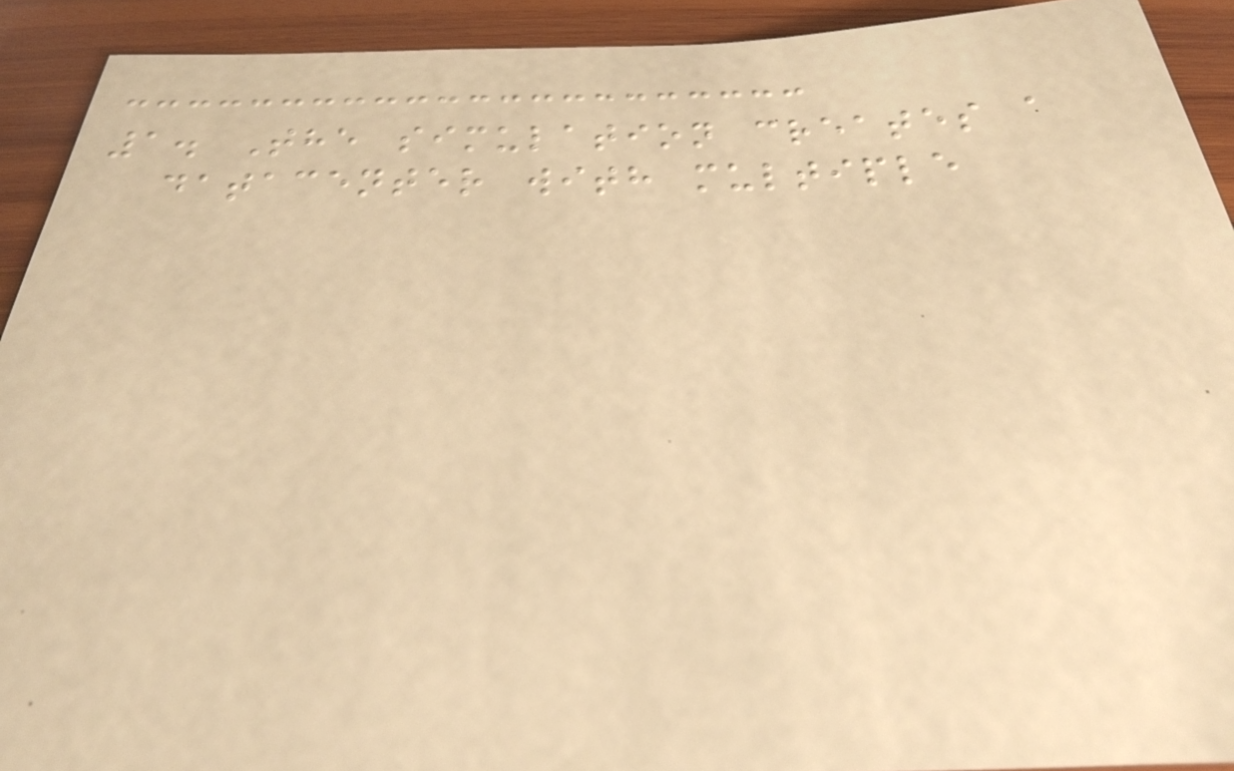1. The simulation creates a
datacenter with multiple
